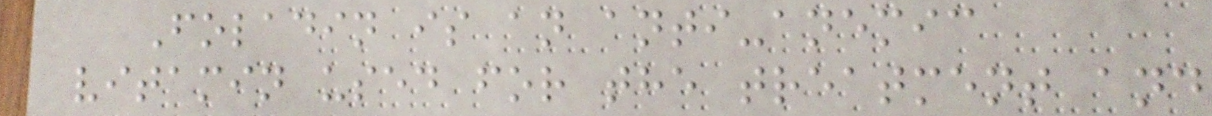Foladin is an anti-anemic
vitamin used for the treatment and
